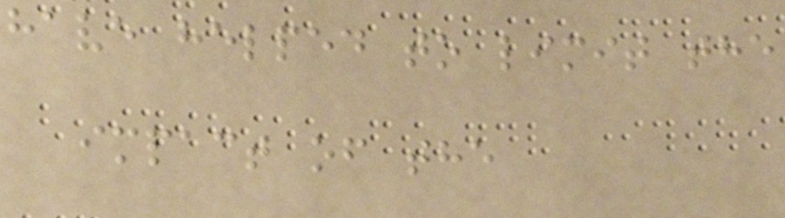have helped to limit the
impact of the
